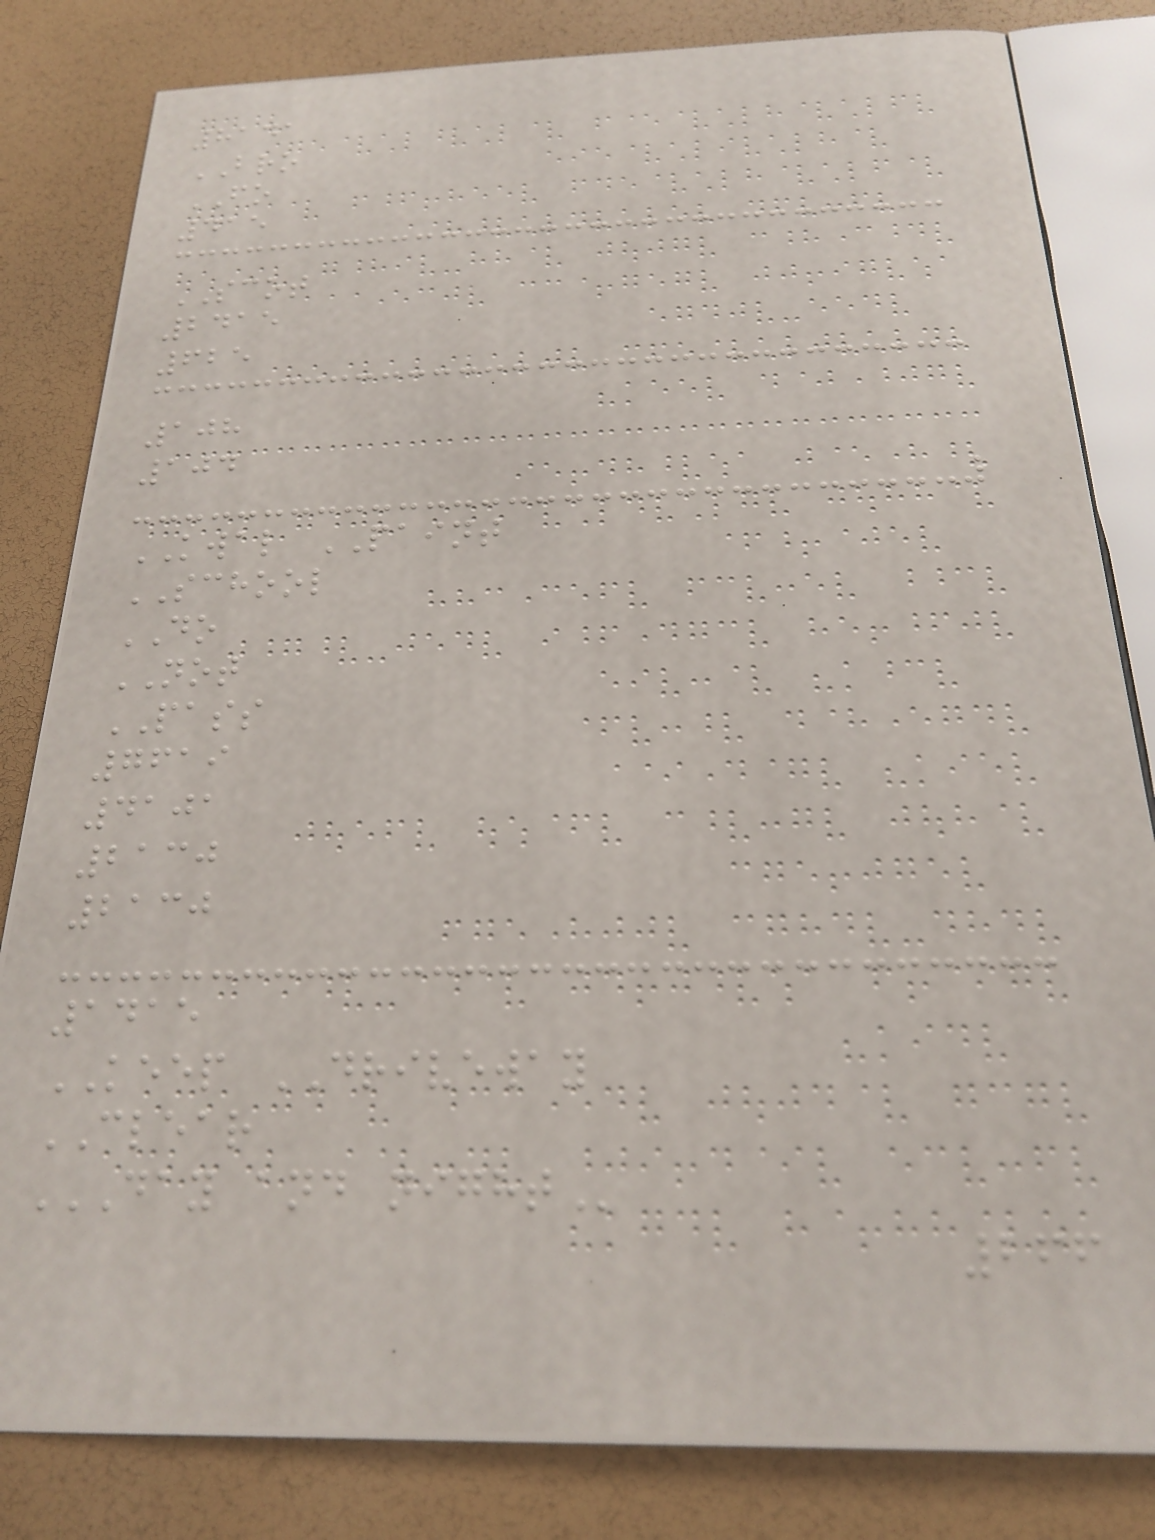8141
BRO
FO
415
SCOT
2415
625
108
104
KWAL PAINT
SCHOOL
DO
NOT
PASS
7619
4101
2130
2130
1415
KEEP DRIVEWAY
CLEAR
DAY AND NIGHT
266
